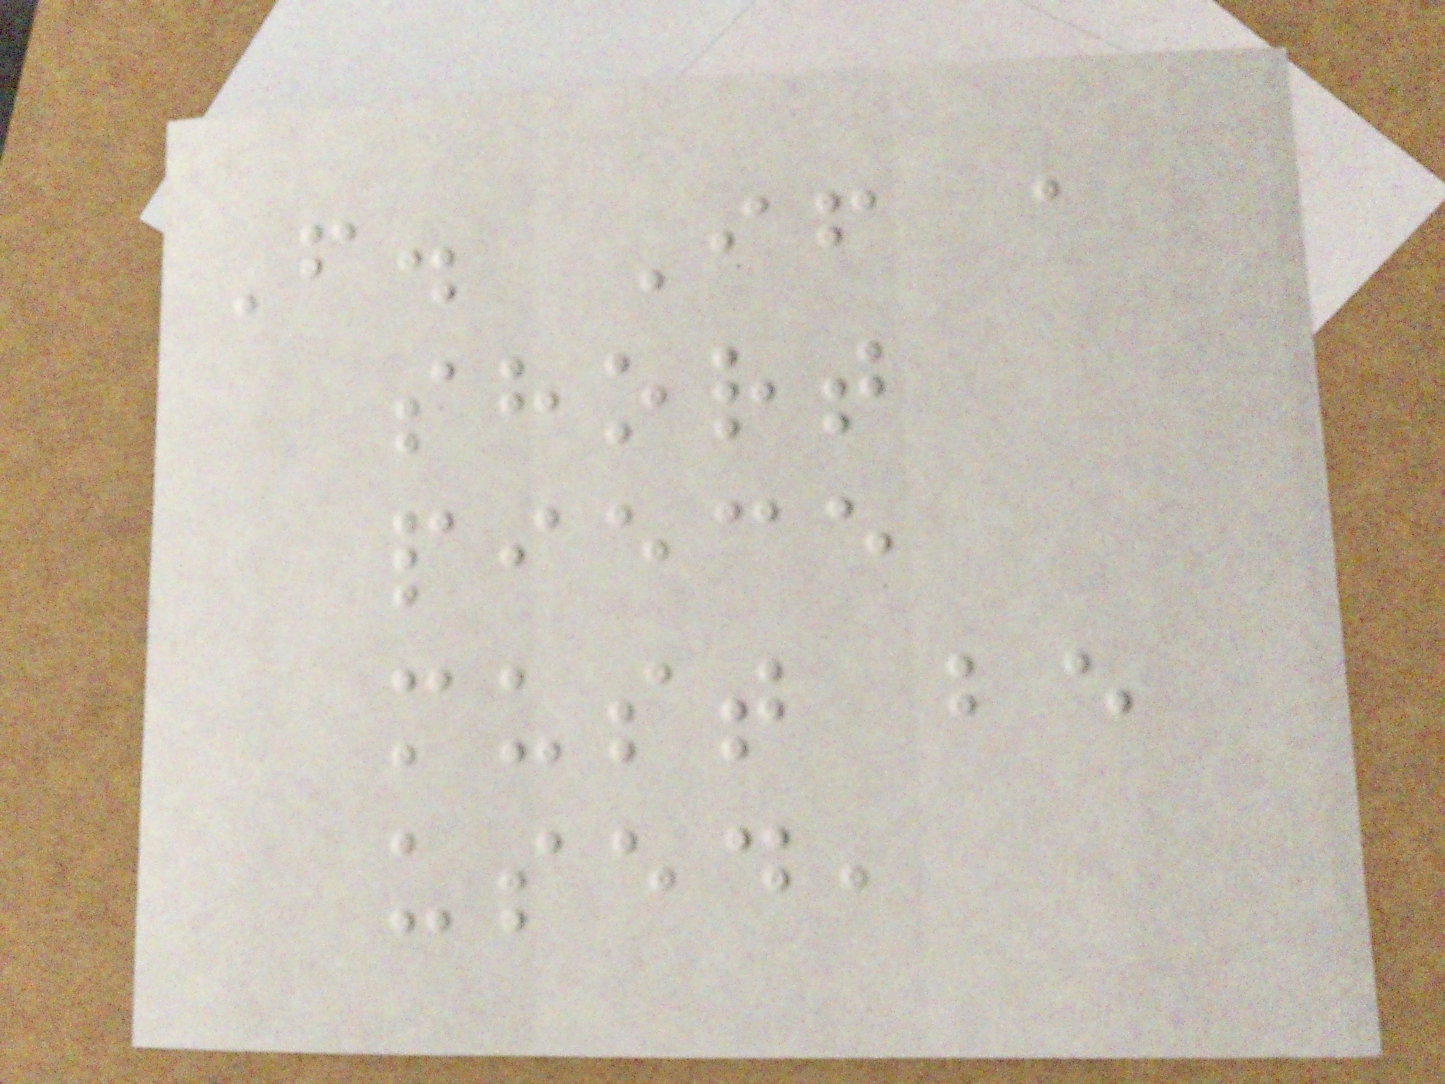F. If a
short
piece
must be
used,
